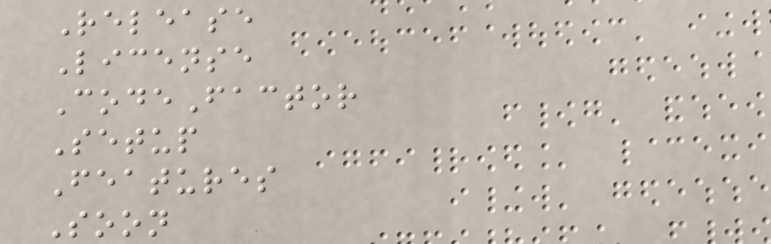Release
License
CodeFactor
Setup
Features
Soon
